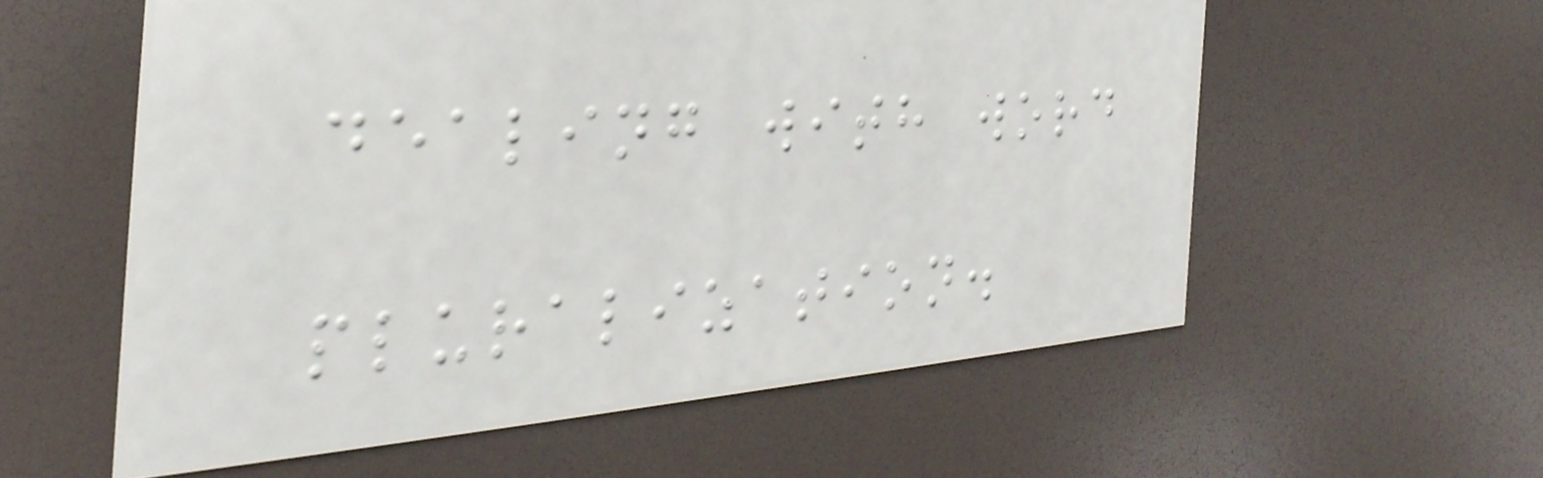dealing with word
pluralization.
